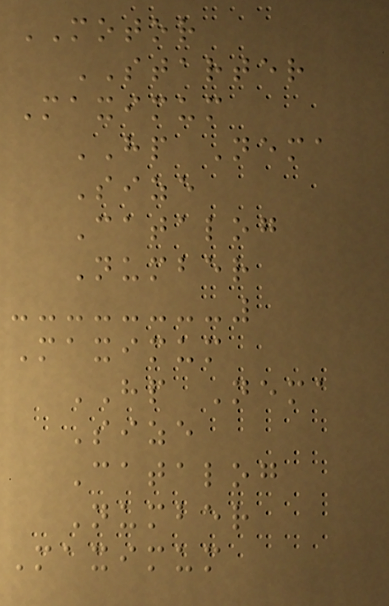MOTOR
STARTER
Maximum
HP Nema
Size
Catalog
Number
Maximum
HP Nema
Size
Catalog
Number
Maximum
